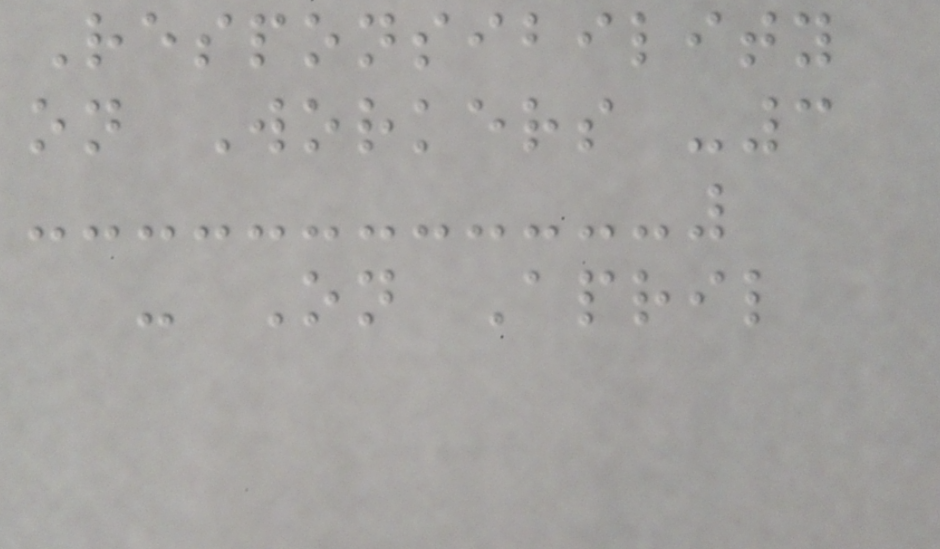Responsibility
on Workers -3
- On April
